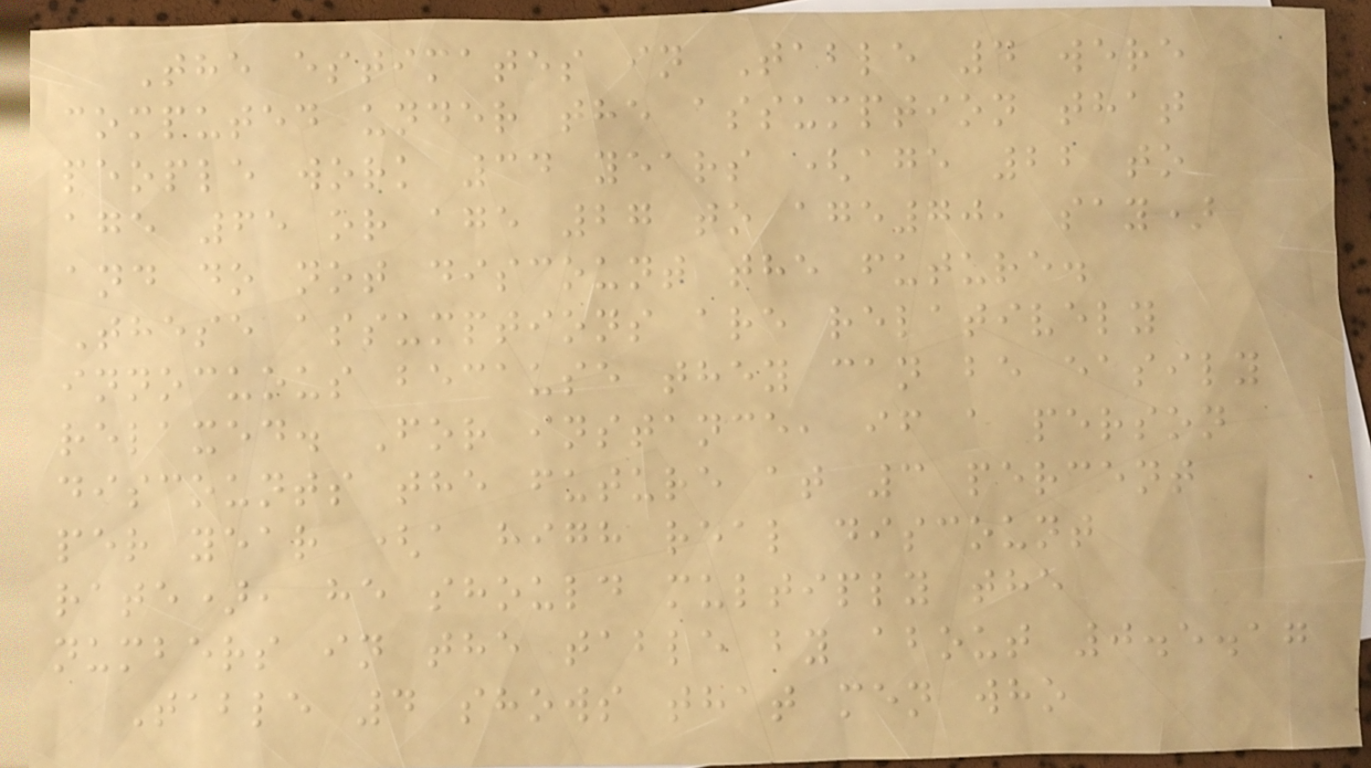The estimates in Table 4 were
computed under the assumption that
people work 34 years (age 22 to
age 65 or age 27 to age70, say)
and do not discount the future.
These assumptions are relatively
innocuous because they can be easily
relaxed. For instance, if a person
discounts the future at 3 percent
per year (a high real discount
rate), he should multiply the
numbers in the table by about 0.5.17
Table 4 shows that men who
